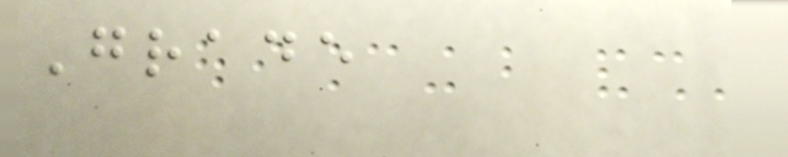Grade
